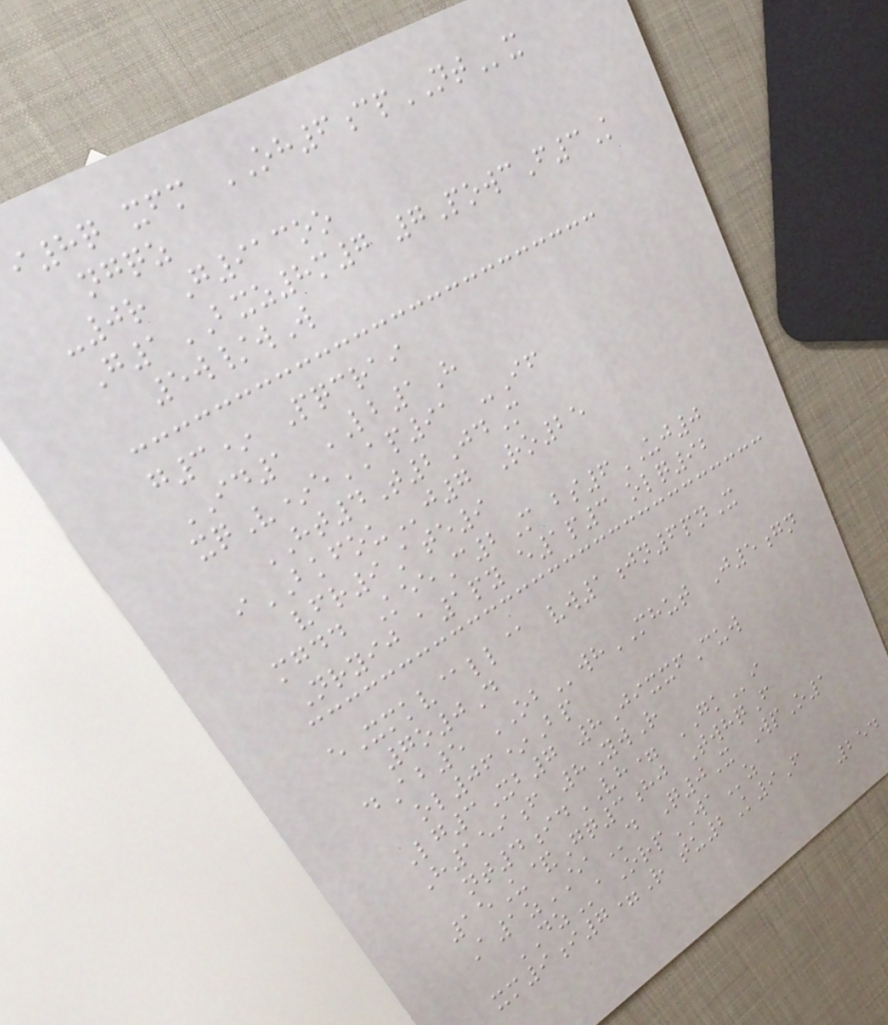i8q xfm OH6cpNTx
ngqz
-0r G913oo
G1BXZ8m7 7PowcF3K
5w/wW
g3* Pqcrai
ID1 LB1H
xqV*eAP91 -If
HT4T2JdM
iBKFOUj7 Ro25
vfr9Ate9
mgdd KeeC2M bs6UJ0
Nryij a1py e1p3 olq92
eXmkv@ll@ vw1jn6pnX
7o0D
dAb5 OBwhMHUT J5gn
ol06*Bp
Lg3Xb7 8JixxfCuw
H159f 8YwR
nt4idVH= GKi
15U&Gq3hj TwhqF
A1zEAd Q0X WpO1
DZaOrpWAz
xm9i7=R tu2K9F
254
